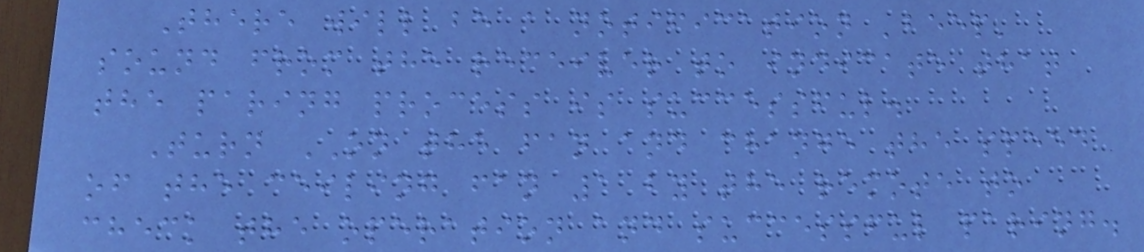There will be a notification 'beep'
sound from the receiver to indicate that
the paring process is successful.
Turn ON the fan and change the speed
of the ceiling fan 1 by the remote to
check the operation and successful paring.
